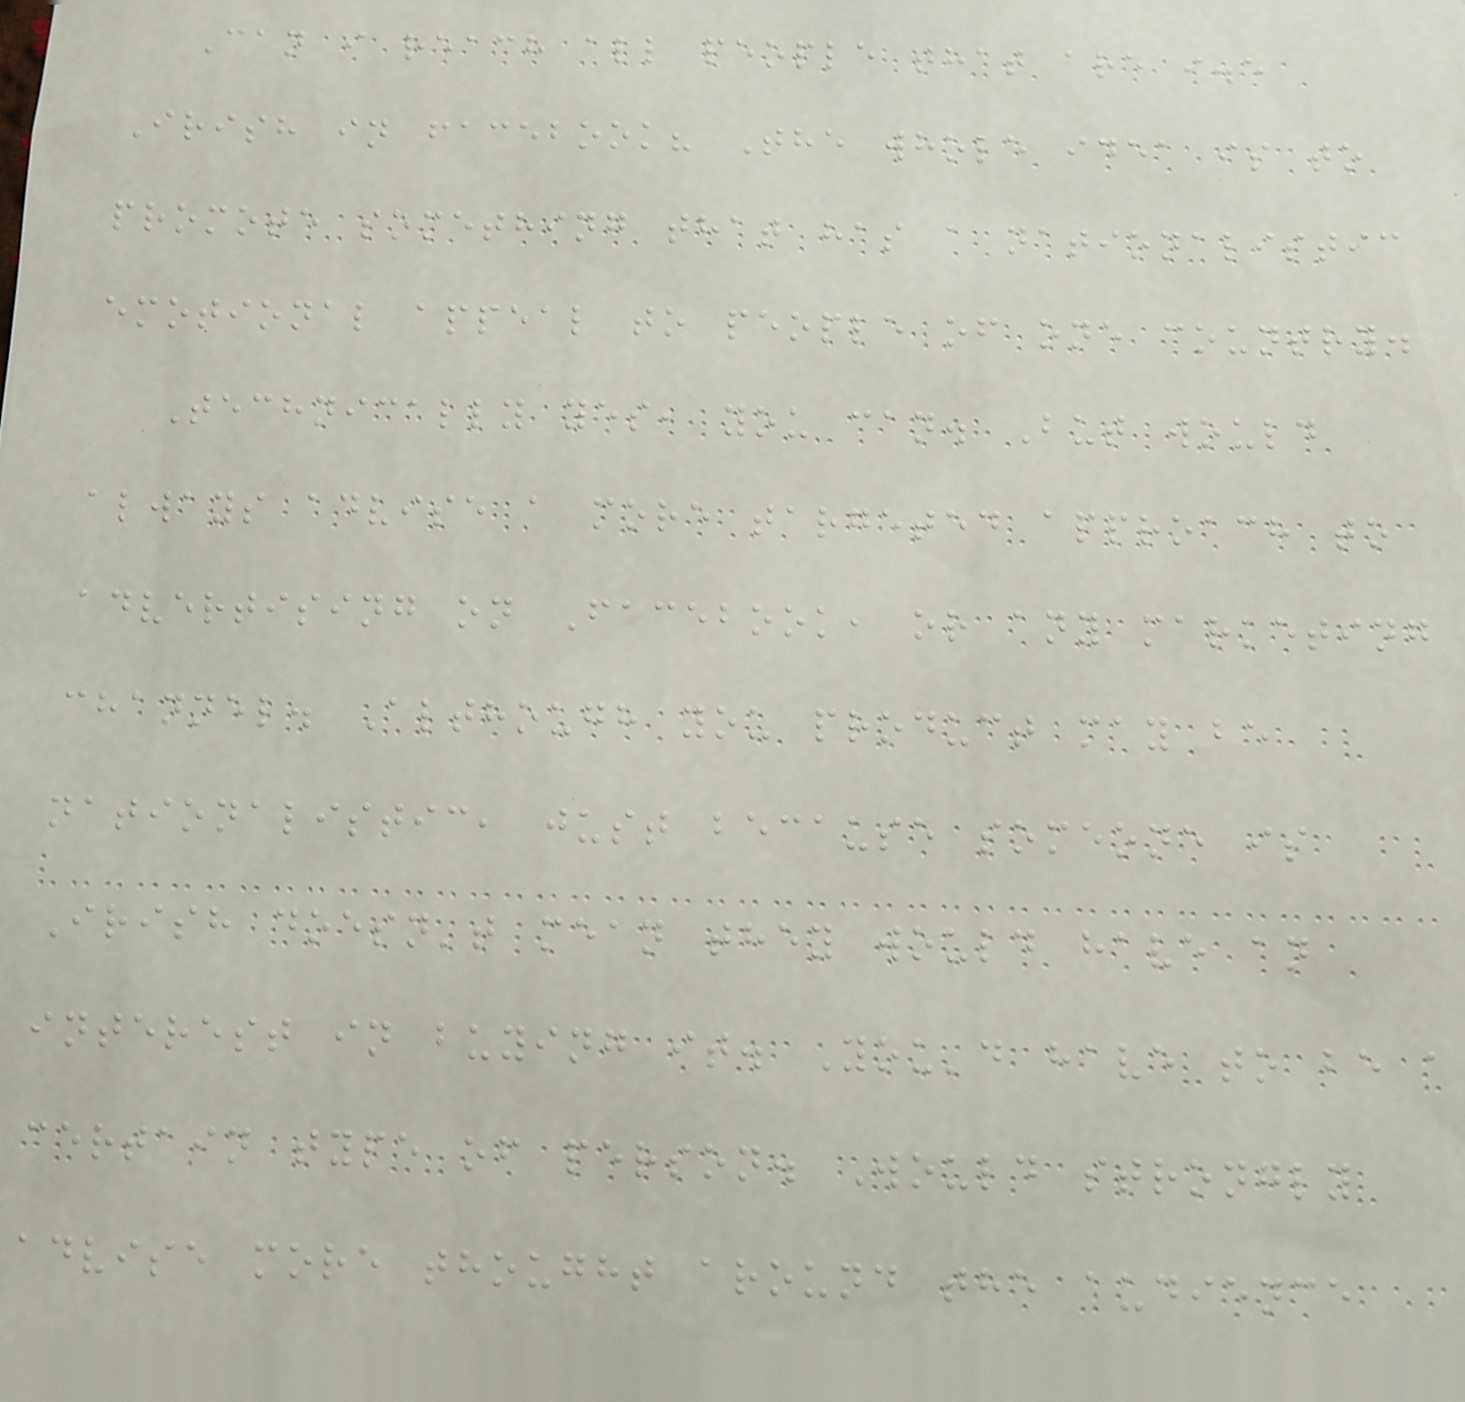Can i reach all people that are i.e
Irish in facebook? The whole idea is to
promote something that has a nationalistic
emotional appeal to people of one country.
Technically yes, you can. But would
always advise a more targeted approach to
advertising on Facebook, or any marketing
channel. Although you product may be
nationalistic, just because someone is
Irish doesn't mean they would have an
interest in buying it. You'd have to be a
certain type of person. Would strongly
advise more thought around the audience
